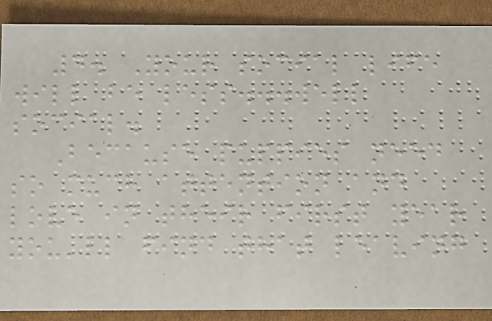4. Your social life
will be less...well
social.
Because puppies need
so much attention and
love in their first year
you'll find that leaving
